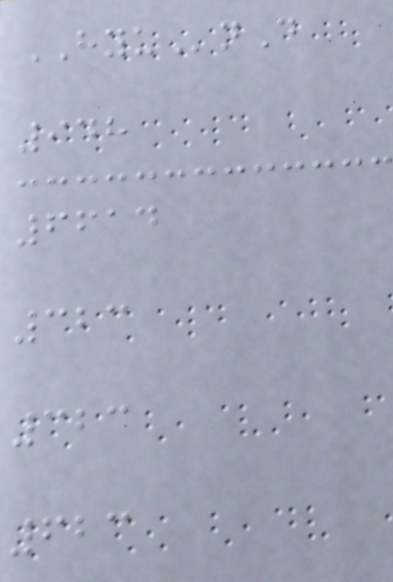HYUnD
948
6614
323
323
623
